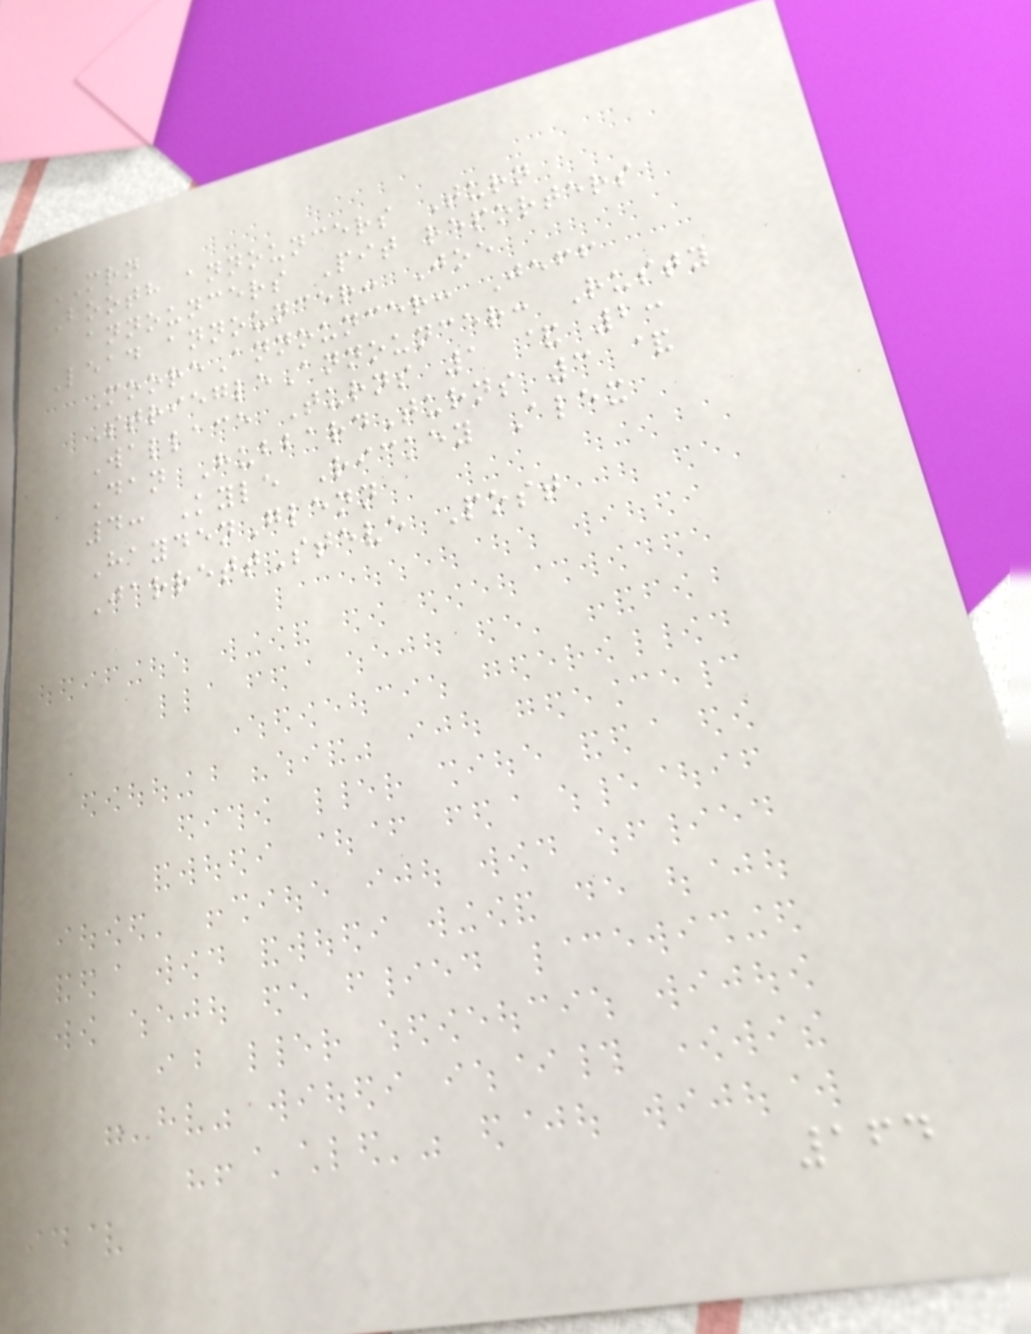MRN
Booth announcers Turn
announcers Pit reporters
Lead announcer: Joe
MooreAnnouncer: Jeff
StriegleAnnouncer: Rusty
Wallace Turns 1 & 2:
Dan HubbardTurns 3 &
4: Kyle Rickey Alex
HaydenGlenn
JarrettSteve Post
164
